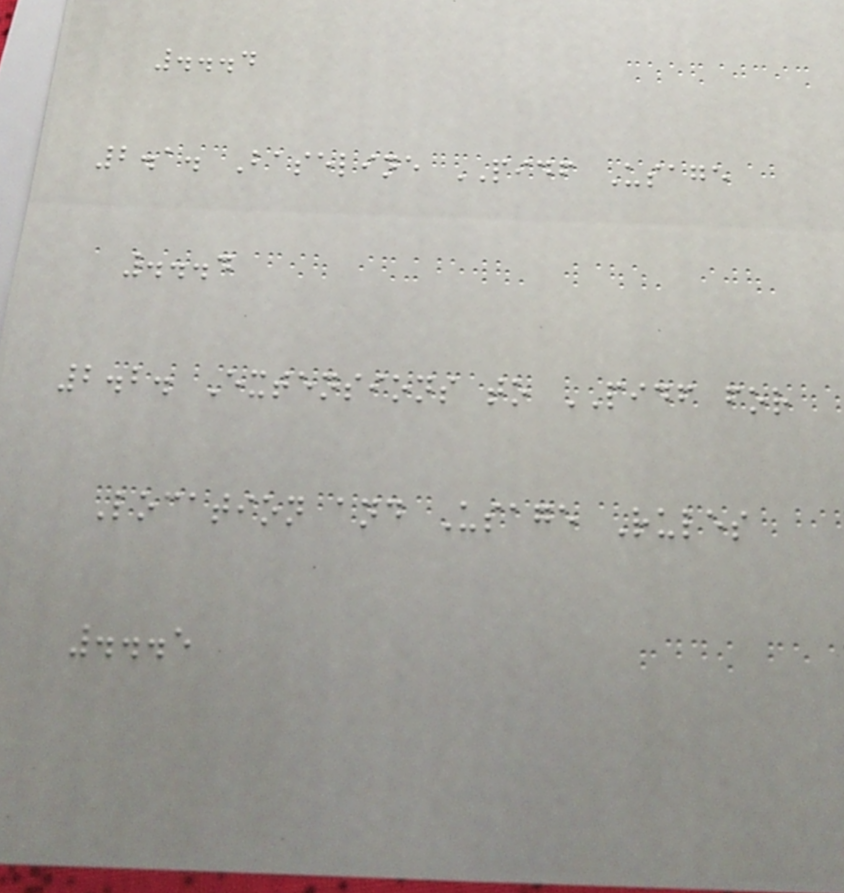...4
2.1. Baseline PIDF Usage
...4
2.2. Extensions to PIDF for
Location and Usage Rules
...5
